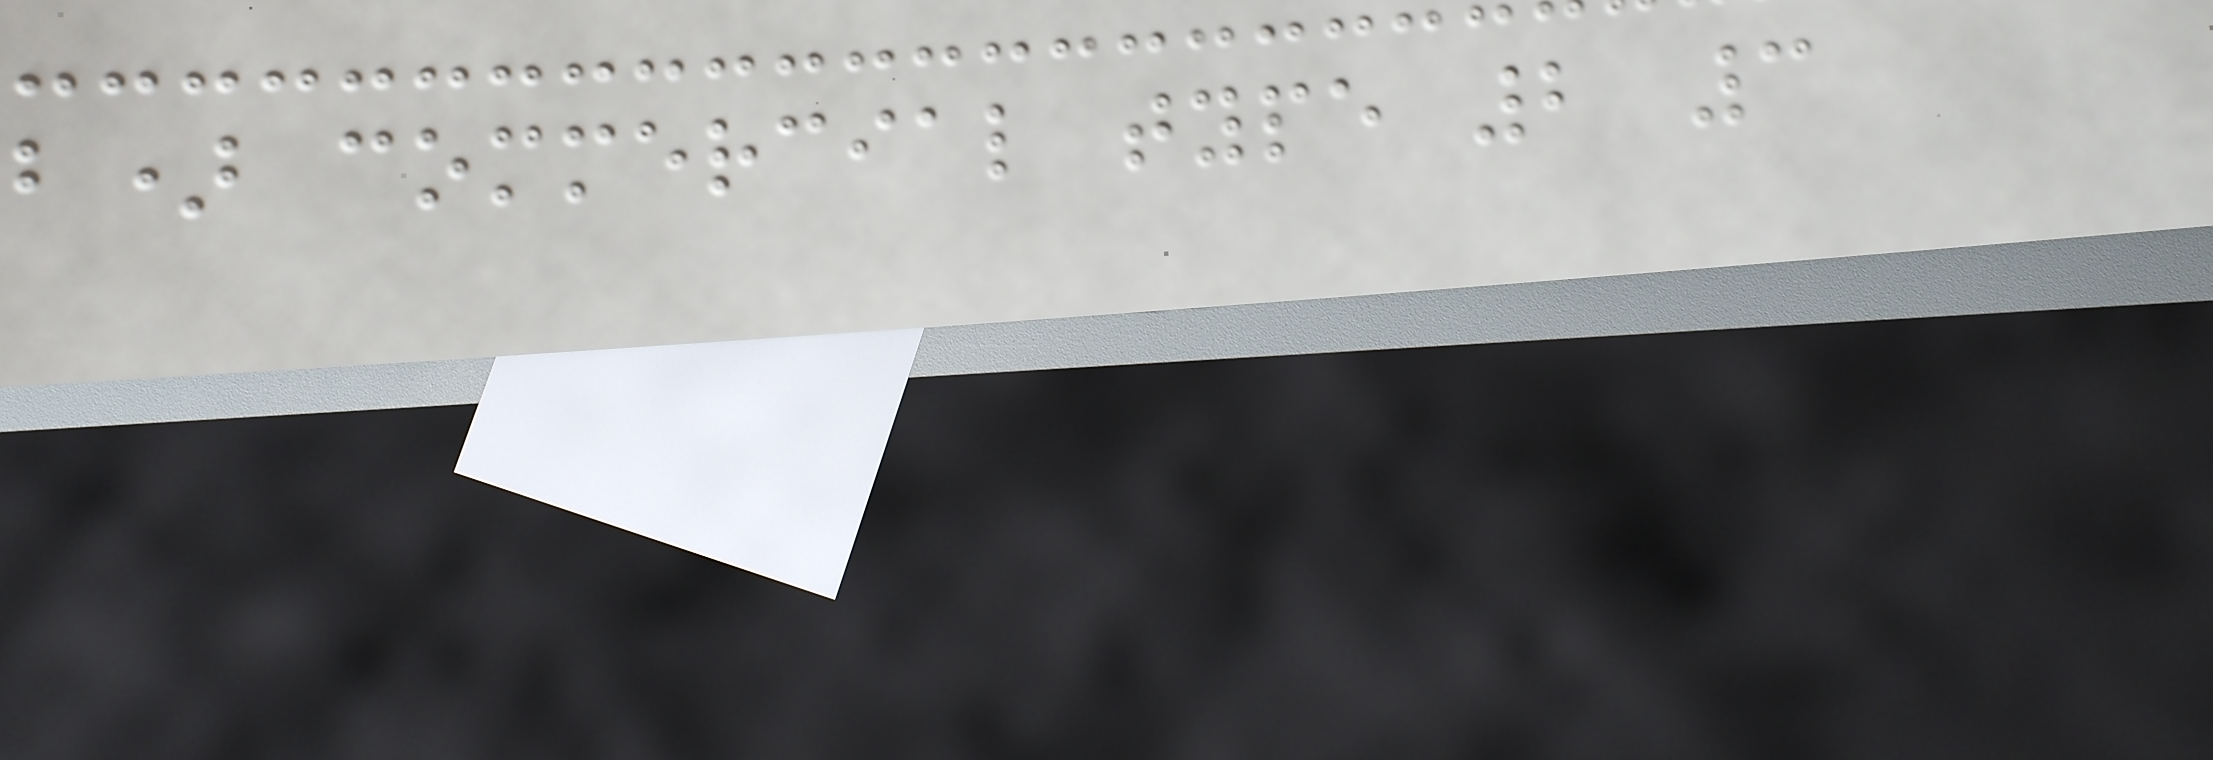b) commercial type 2 3
